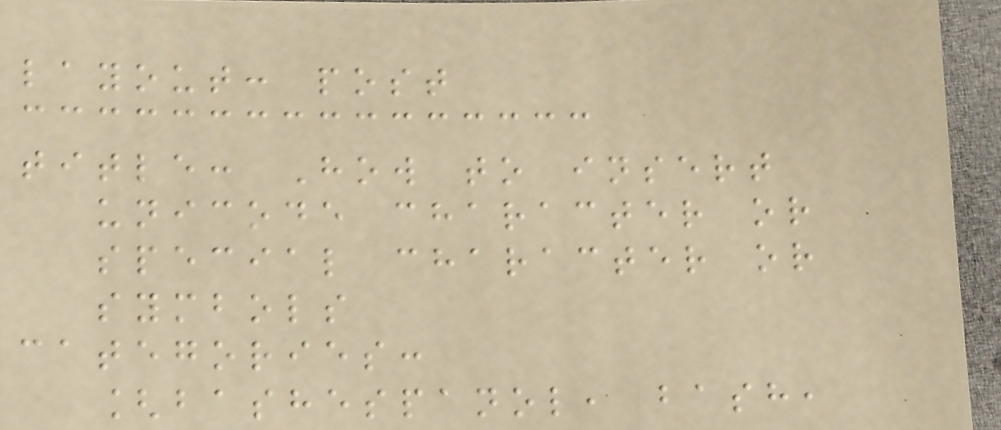layout: post
title: How to insert
unicode character or
special character or
symbols
categories:
[bashespanol, bash,
